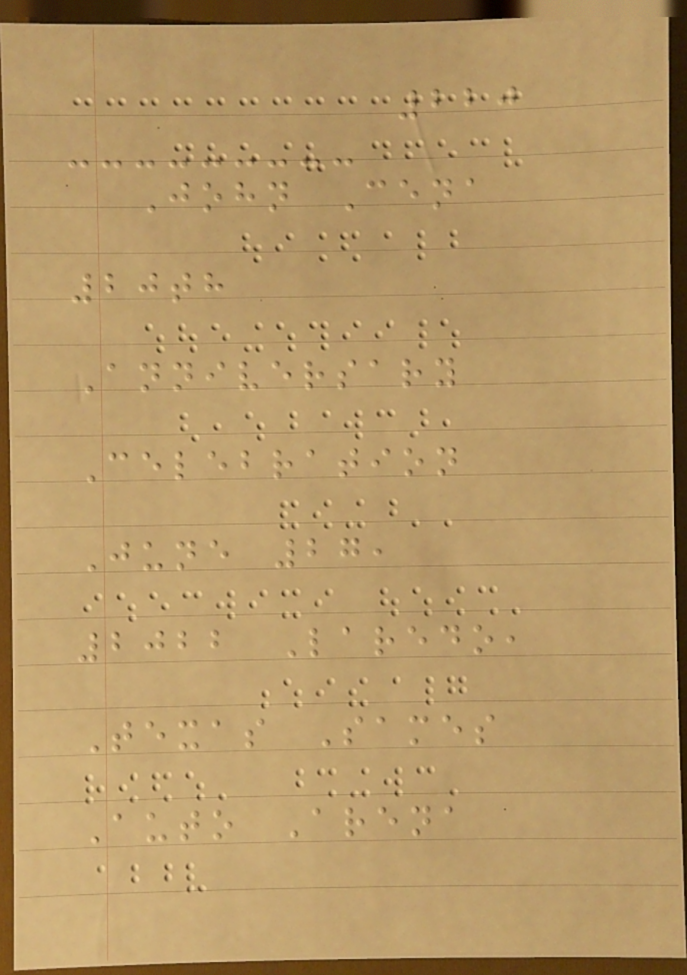220
John Cena
20th
Anniversary
Celebration
June 27,
2022 Laredo,
Texas Sames
Auto Arena
